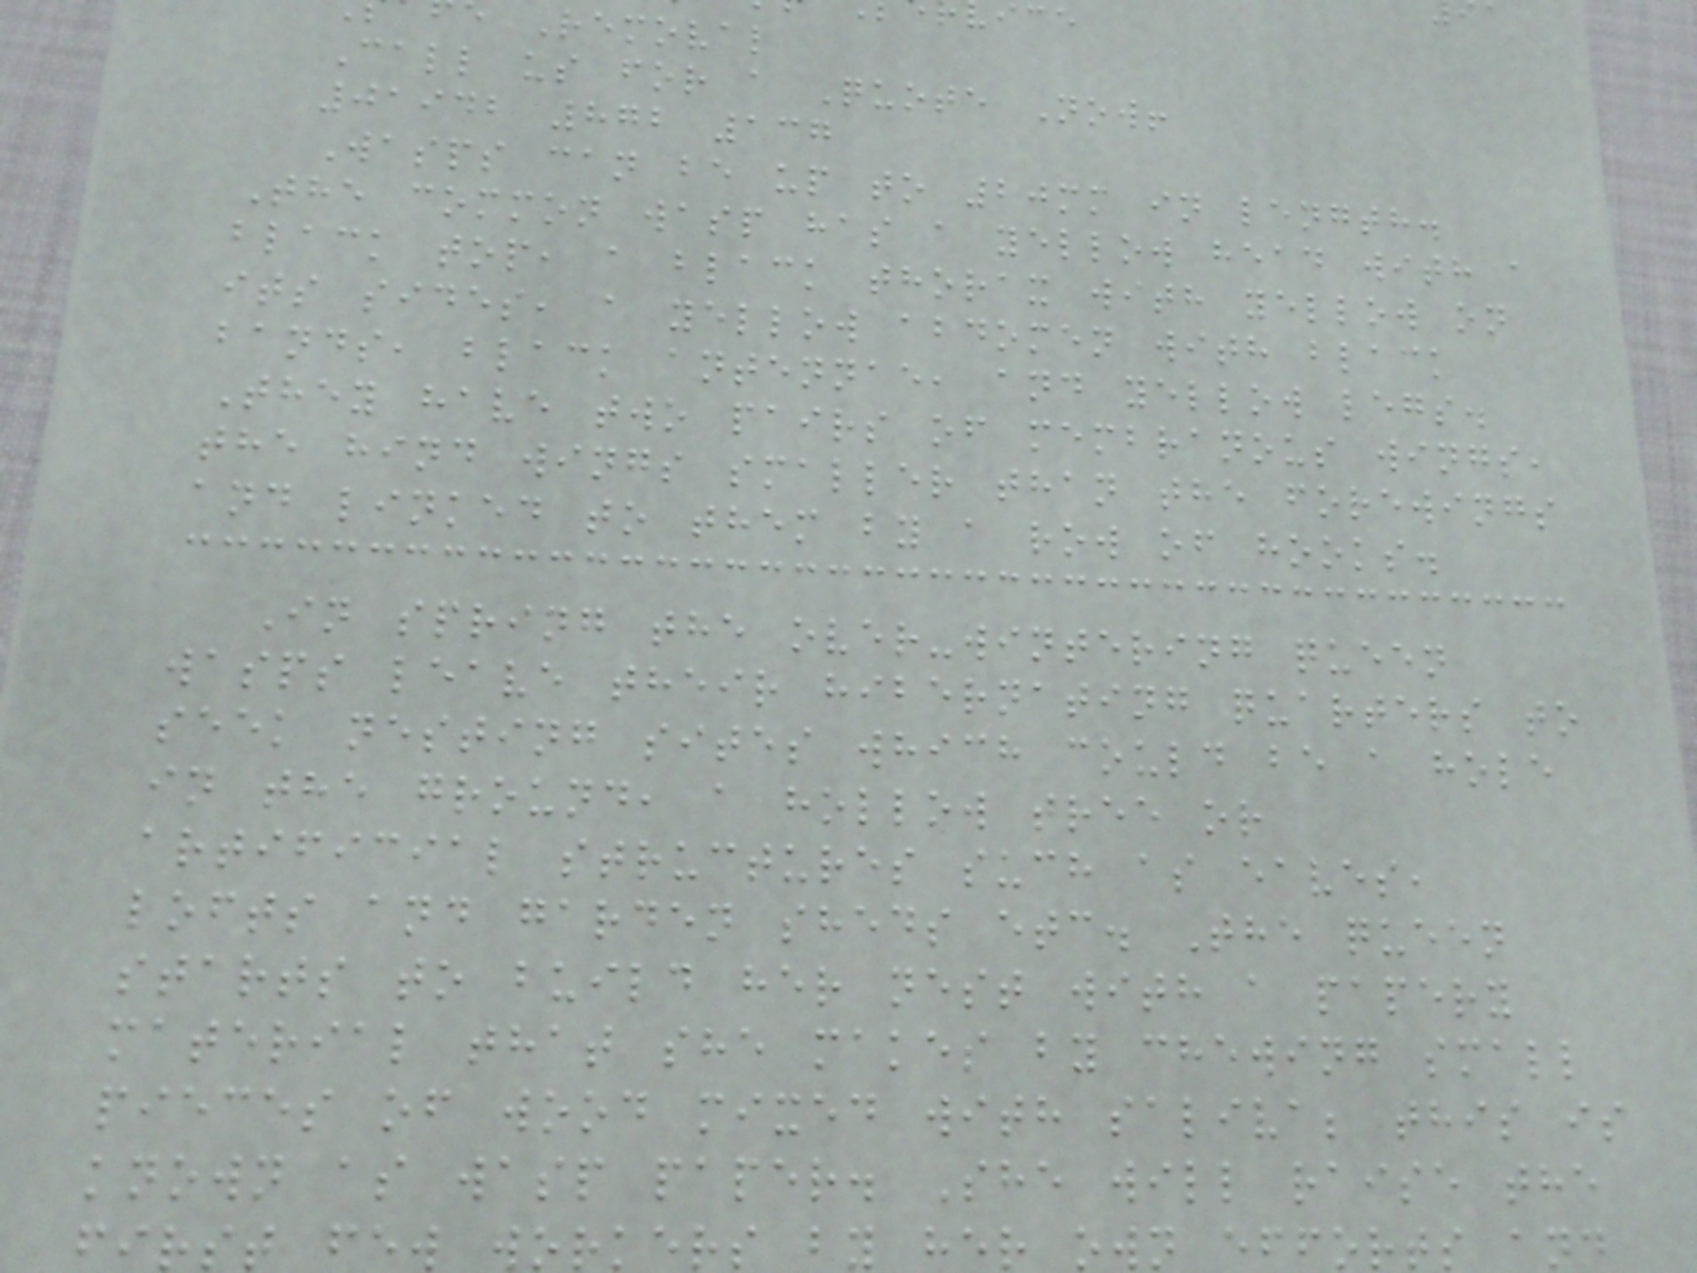Removal
Call us for a Quote Now!
01942 872 137
Wasps can be up to 20mm in length.
The common wasp has a yellow head with a
black top, a black thorax with yellow on
its sides, a yellow abdomen with black
bands, black antennae, and yellow legs.
They have two pairs of membranous wings,
the hind wings smaller than the forewings
and linked to them by a row of hooks.
In spring the over-wintering queen
wasps leave their hibernating quarters to
seek nesting sites which could be a hole
in the ground, a hollow tree or
artificial structures such as eaves,
lofts and garden sheds etc. The queen
starts to build her nest with a papery
material that she makes by chewing small
pieces of wood mixed with saliva; this is
known as wasp paper. She will raise the
first few workers by her own efforts and
